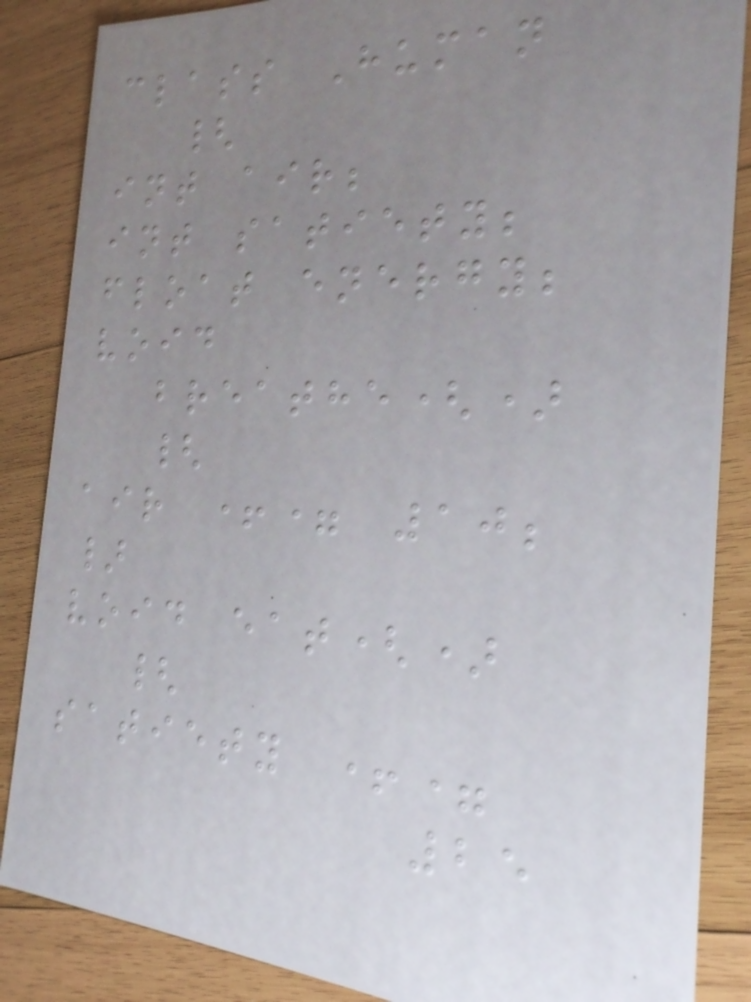class Human
{
int air;
int satiety;
float energy;
void
breathe()
{
air += 10;
}
void eat()
{
satiety +=
25
